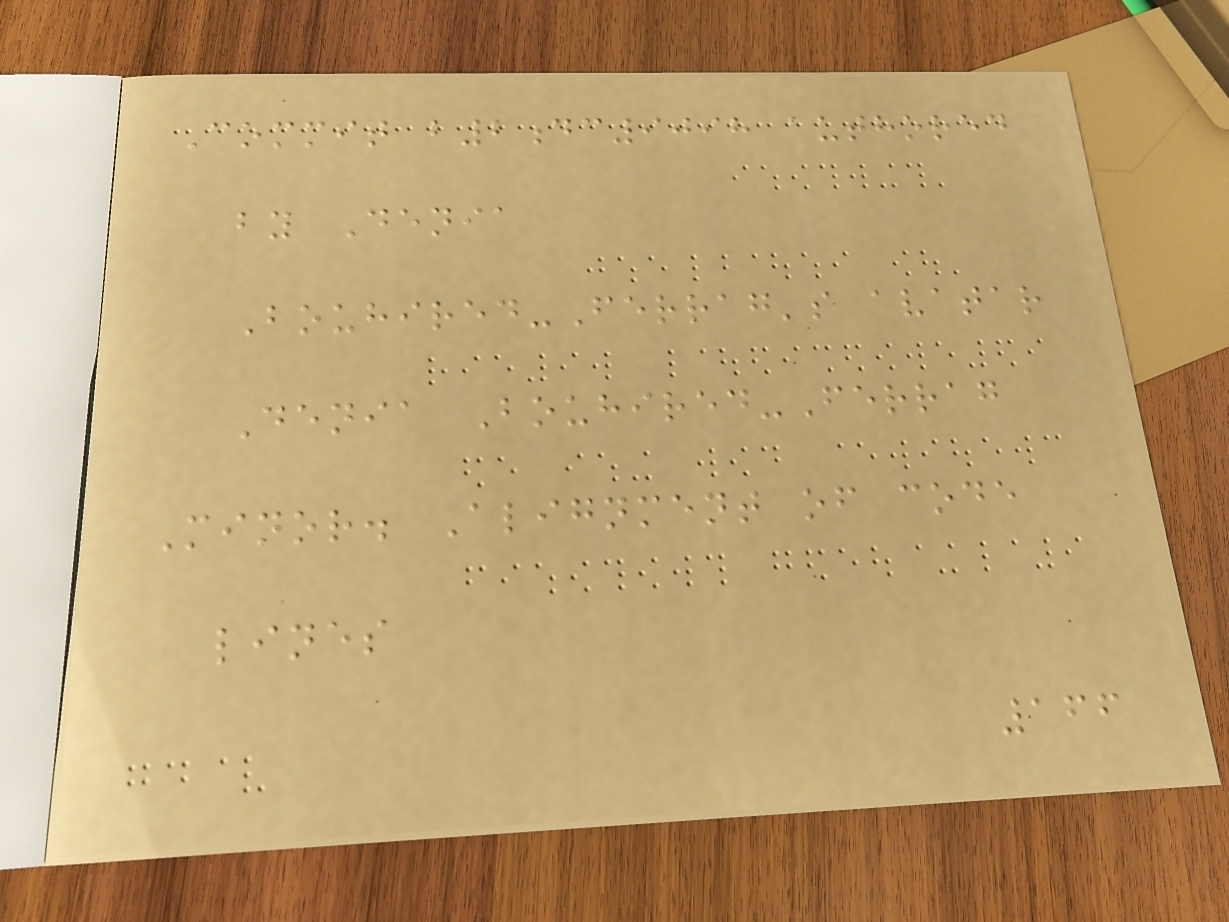Commit b2dc9098 authored
by Denia
Bouhired-Ferrag's avatar
Denia Bouhired-Ferrag
Minor. Alignment of code
lines
166
